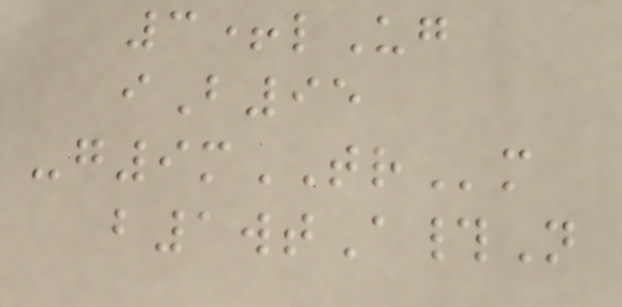3+lUg
iB95
-g9mTRm
b1wtA#N
